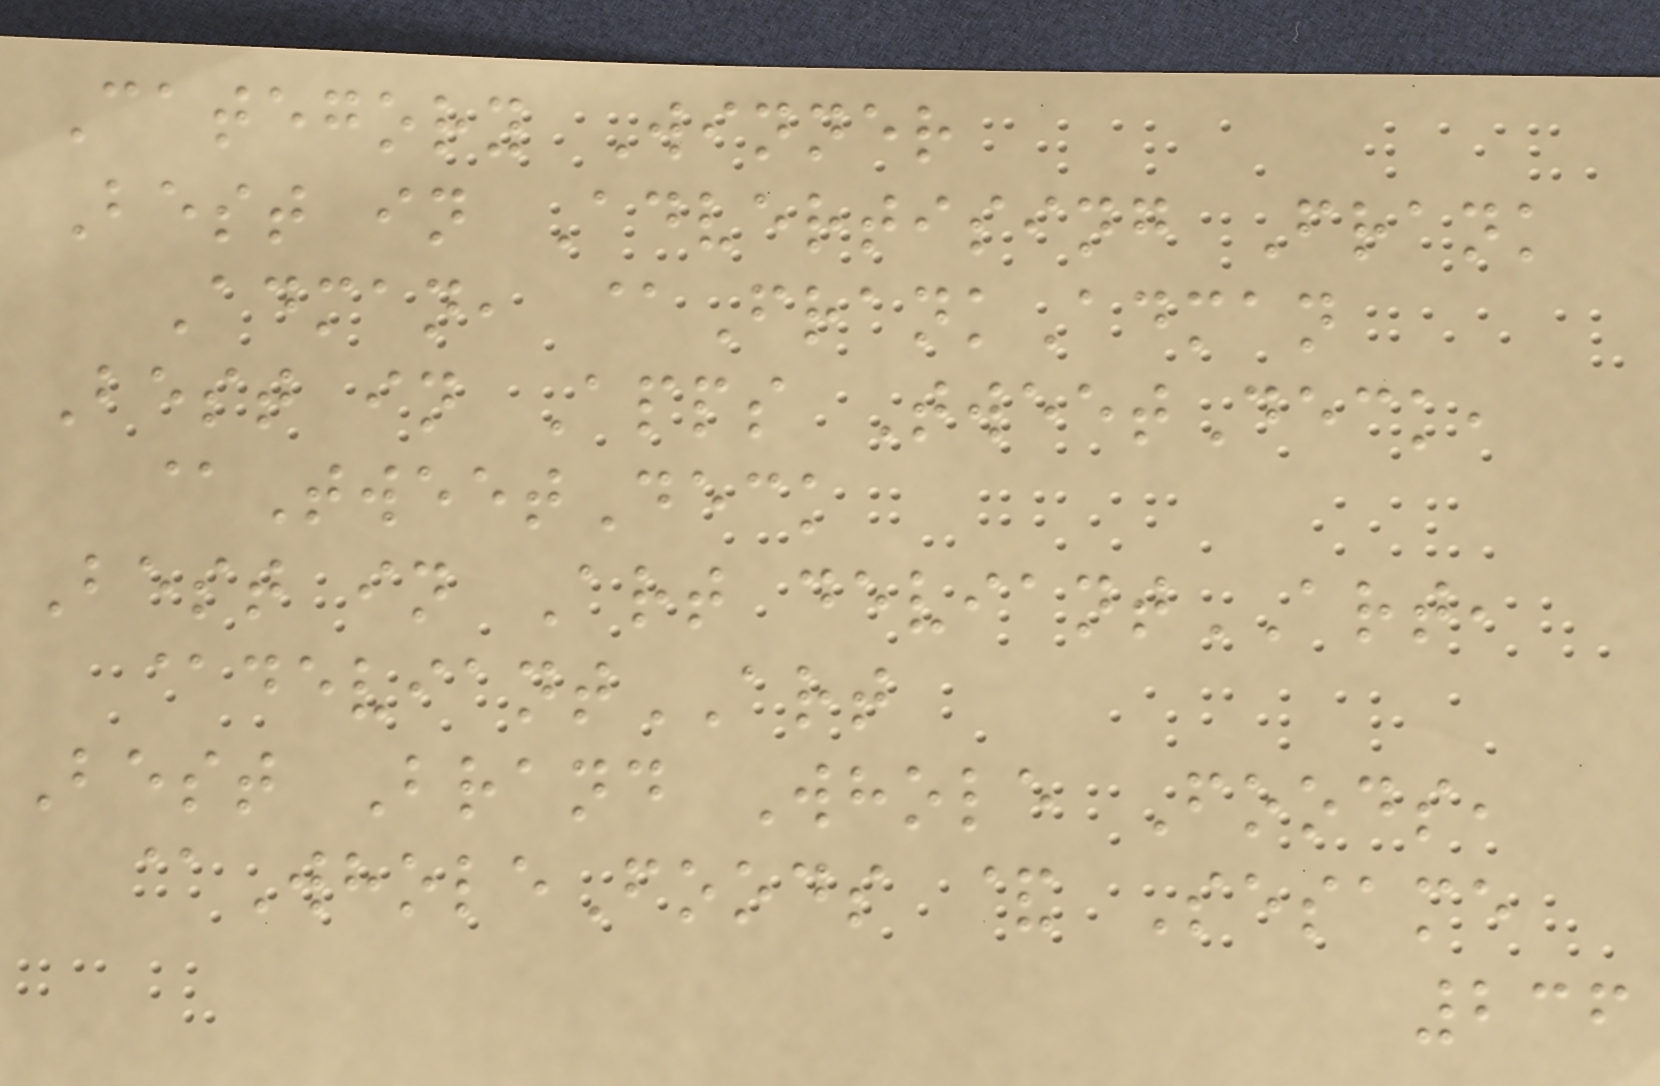Category Winner
Best in Advertising Frank
Adman, @FrankAdman
Best in Apps TweetDeck,
@TweetDeck
Best in Art deviantART,
@deviantART
Best Brand Whole Foods,
@WholeFoods & Sesame
236
